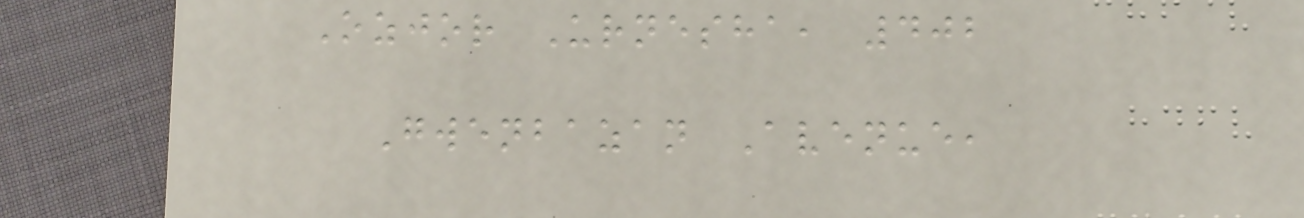Ozjor Urnesha, 402
Gwenbazan Avenue,
